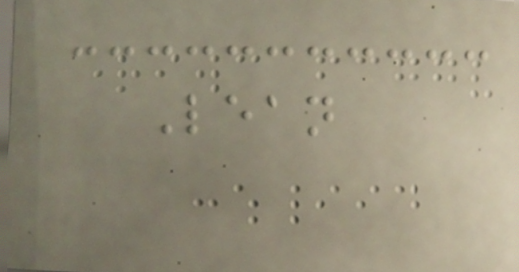Lean
